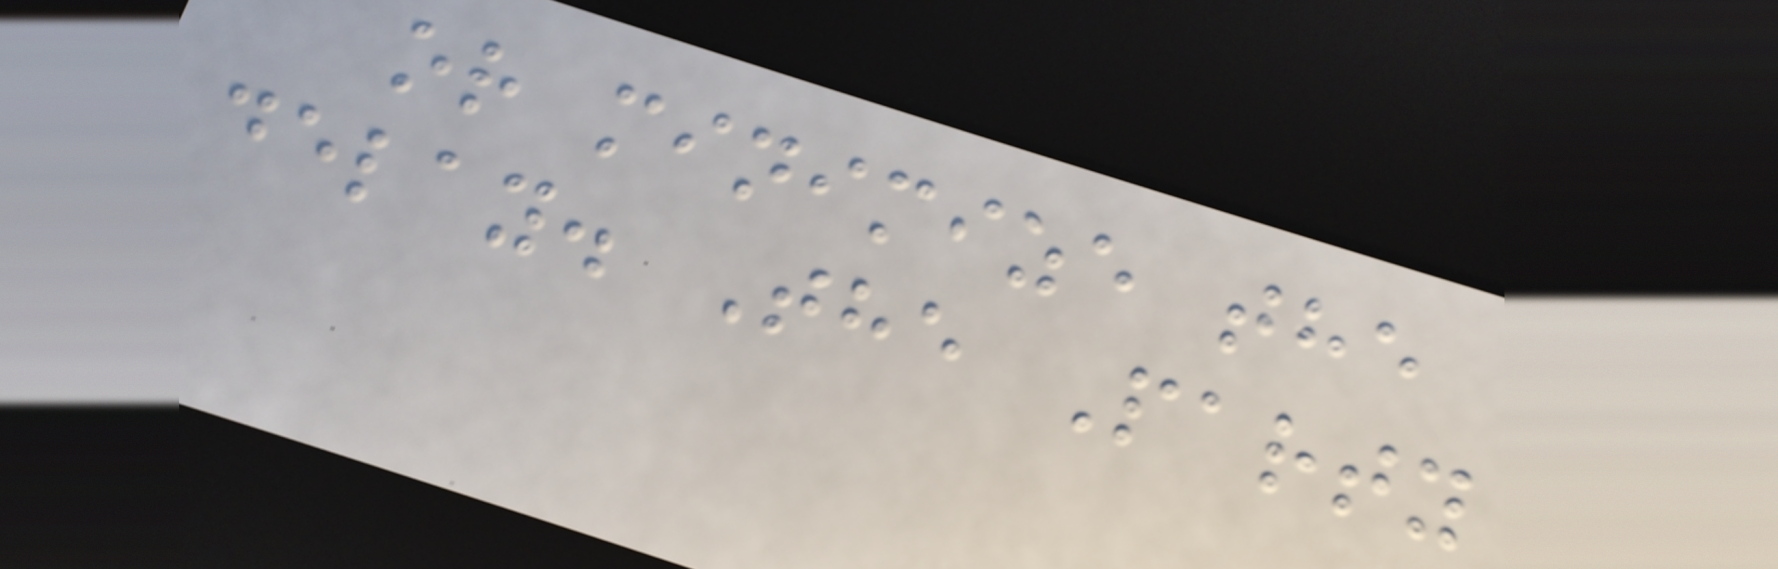or minimize the
delay. The Party
